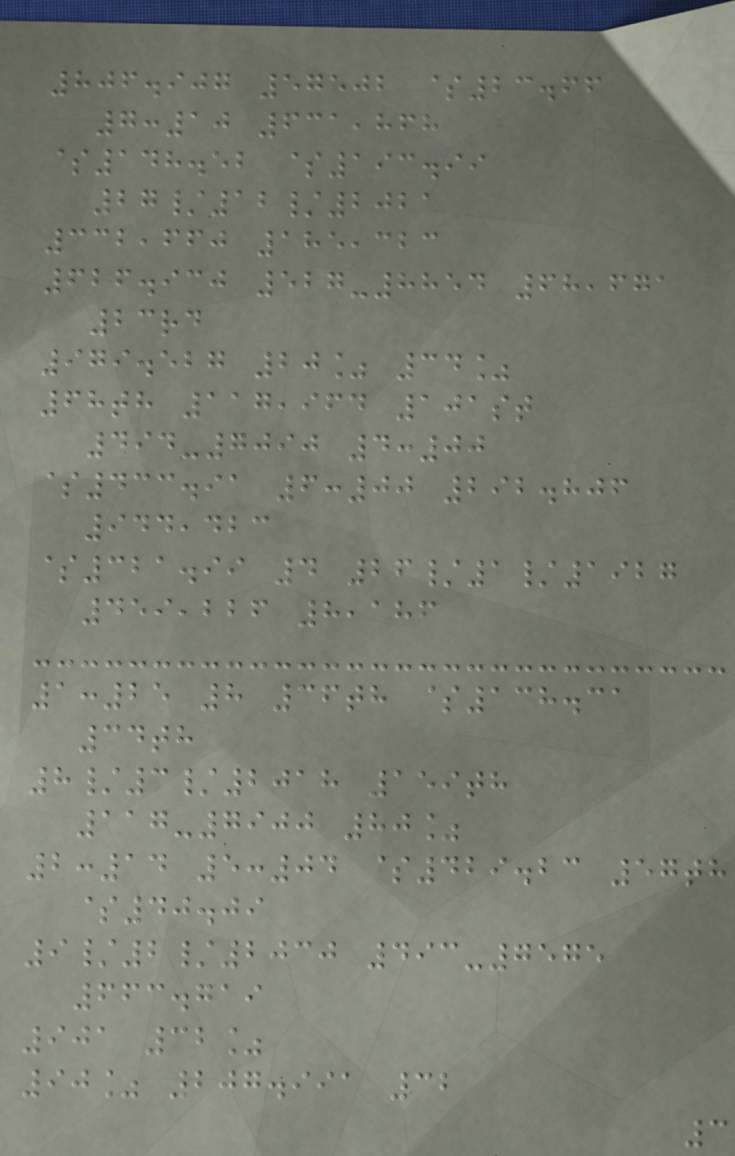806.907 57502 $23.66
7:10 631,868
$148.52 $193.99
27/12/2021
332,660 185,323
626.930 527-8854 68,671
23rd
979.527 20% 34%
68th 117,964 101st
494-7090 4:00
$433.91 6:00 292.806
944,423
$321.99 4 26/1/1927
459,226 8,186
1:25 8 36th $138.31
34th
8/3/2018 159th
117-7900 80%
2:14 5:04 $429.23 57th
$40.09
9/2/2030 493-7575
663.719
901 32%
90% 207.991 32
3
